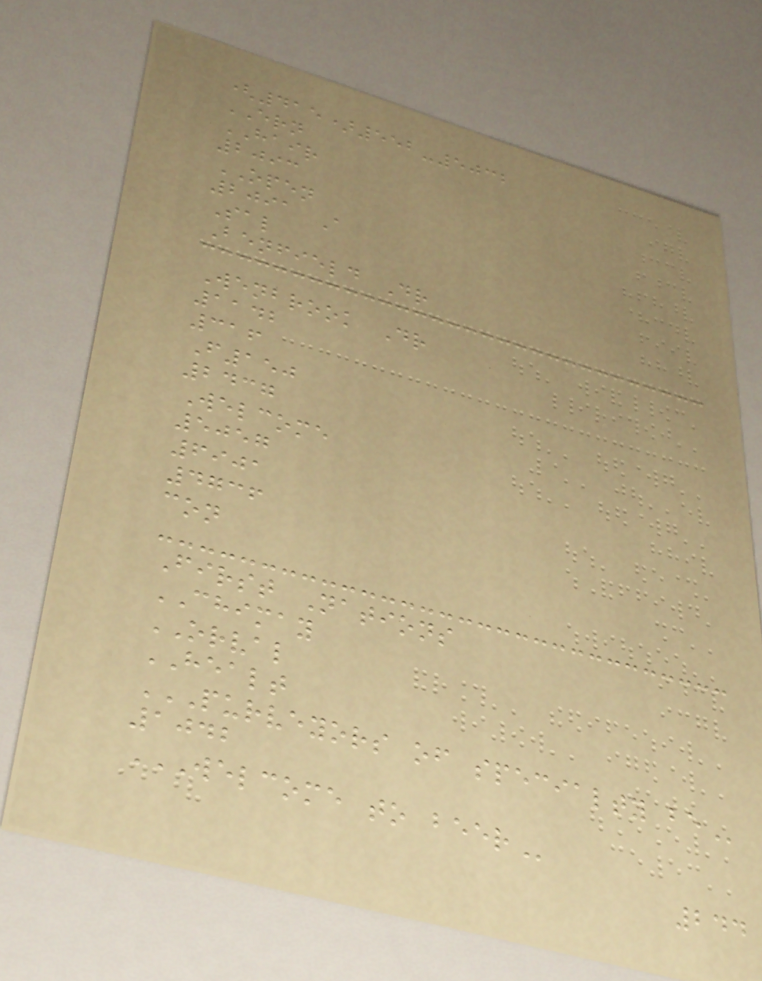(415)552-5032
ERN
HAIR
2093
OPEN
2091 A
Sal
Benfield Dr
Wenbrook Dr
1142
316
F150
2437
Welcome
5057
6901
4736
con
First Nations
CHIMAY
ORVAL
HEALT
PURVEYORS OF SPECIALTY BE
1042
WELCOME TO BEER
244
